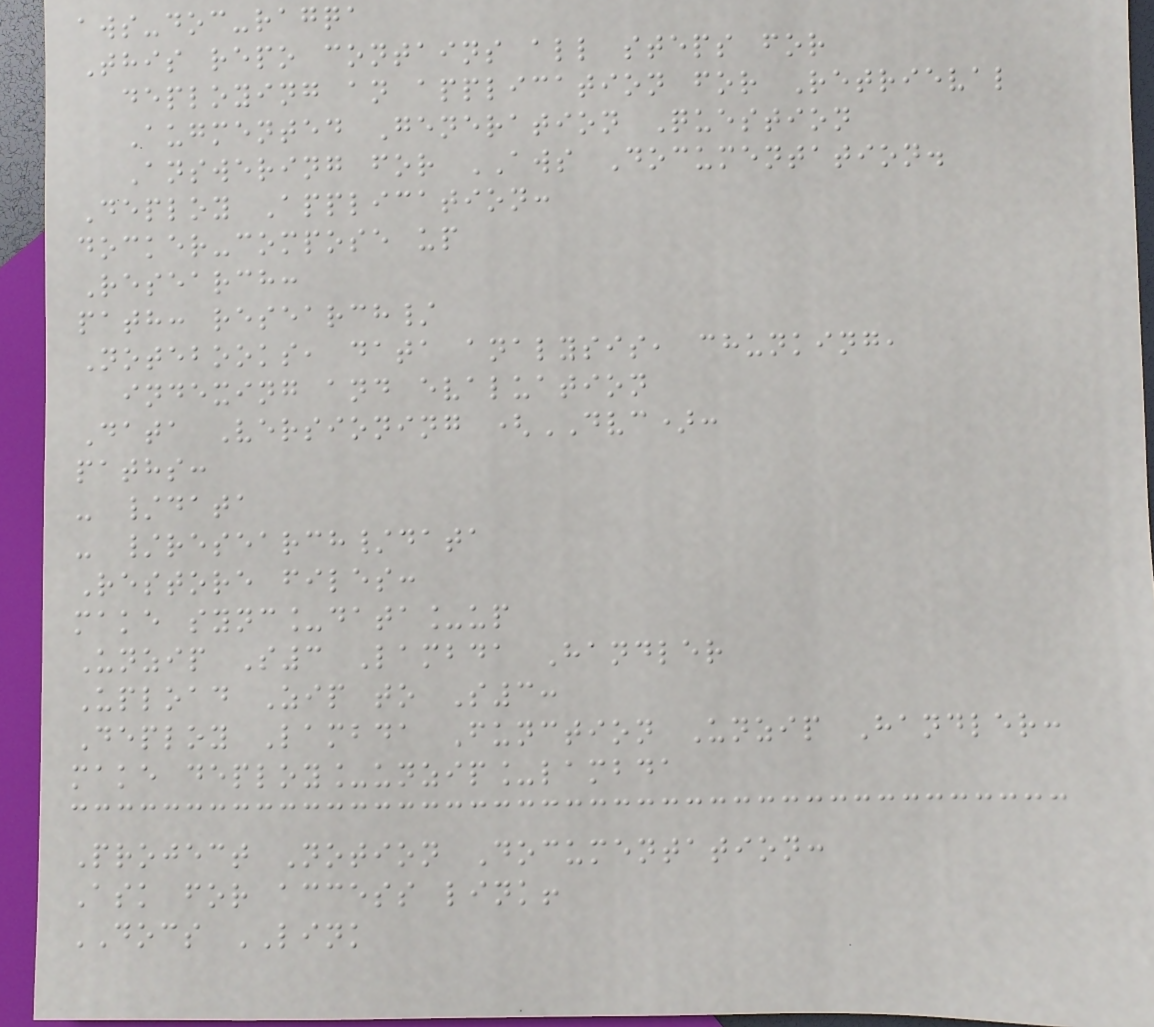aws-doc-ragqa
This repo contains all steps for
deploying an application for Retrieval
Augmented Generation Question
Answering for AWS Documentation.
Deploy Application:
docker-compose up
Research:
path: research/
Notebooks, data analysis, chunking,
indexing and evaluation
Data Versioning (DVC):
paths:
- /data
- /research/data
Restore files:
make sync_data_up
Unzip S3 Lambda Handler
Upload Zip to S3:
Deploy Lambda Function Unzip Handler:
make deploy_unzip_lambda
Project Notion Documentation:
Ask for access link!
DOCS LINK
